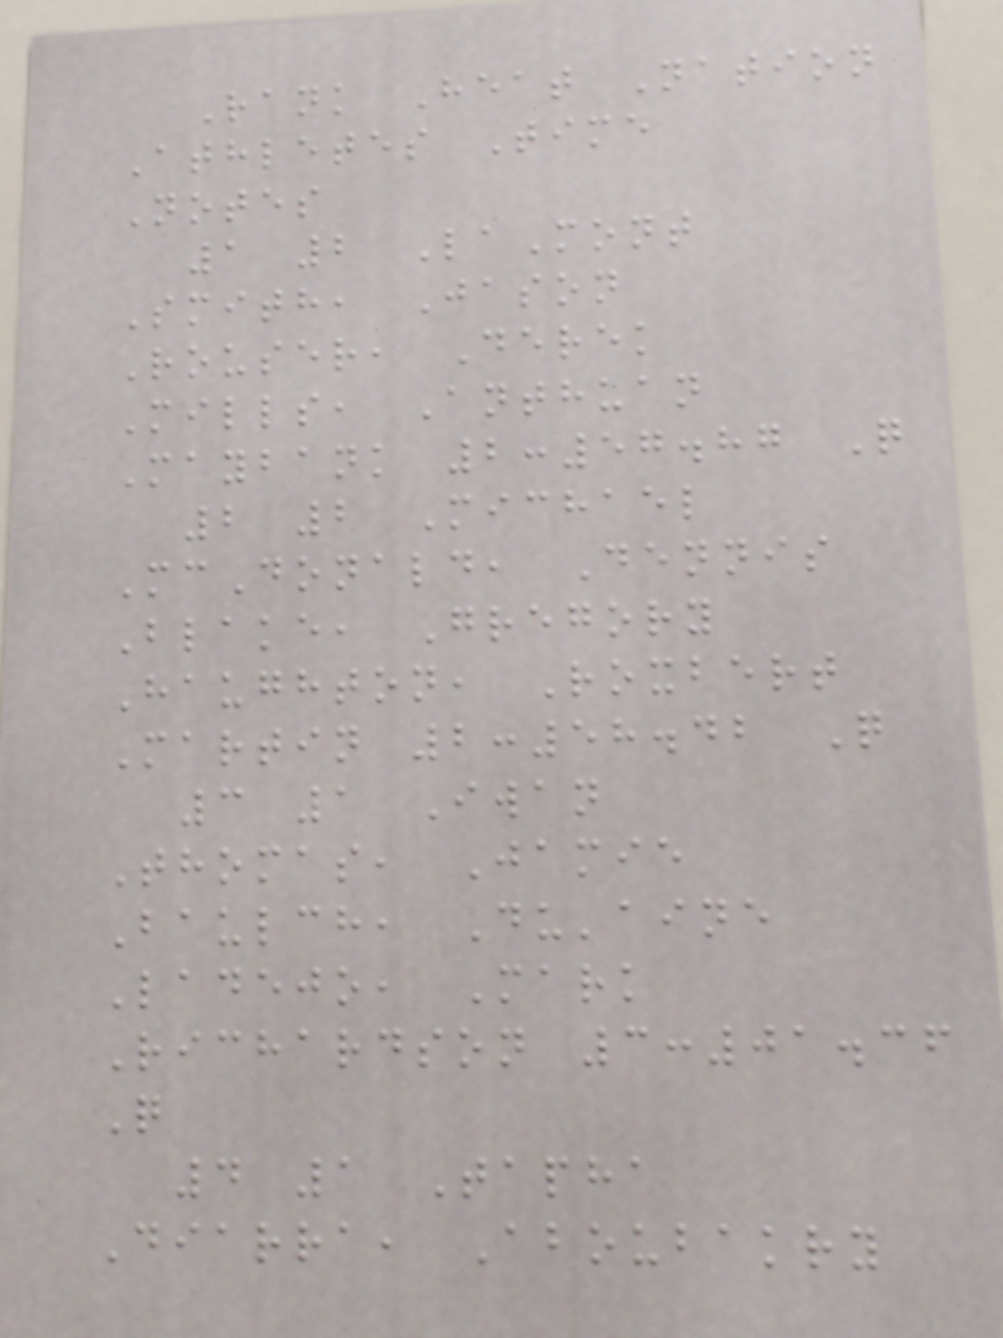Rank Heat Nation
Athletes Time
Notes
1 2 LaMont
Smith, Jason
Rouser, Derek
Mills, Anthuan
Maybank 2:57.87 Q
2 2 Michael
McDonald, Dennis
Blake, Gregory
Haughton, Roxbert
Martin 2:58.42 Q
3 1 Iwan
Thomas, Jamie
Baulch, Du'aine
Ladejo, Mark
Richardson 3:01.36
Q
4 1 Tapha
Diarra, Aboubakry
